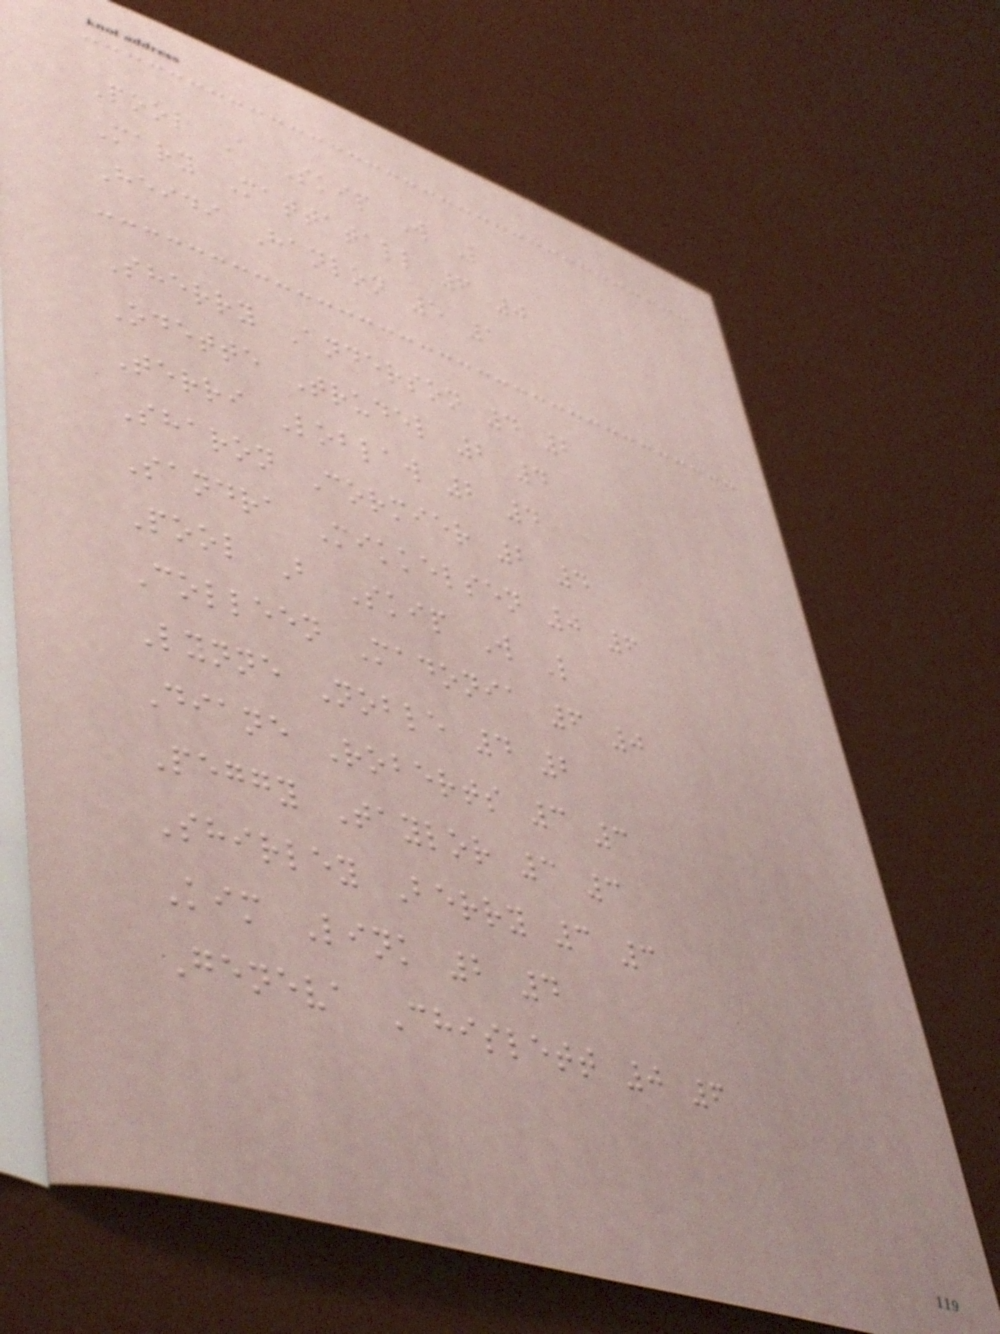Pool A Skip W L
Mary Mattatall 6 0
Heidi Hanlon 5 1
Sherry Anderson 4 2
Odette Trudel 2 4
Terri Loblaw 2 4
Sharon Cormier 2 4
Sandra Mikkelsen 0 6
Pool B Skip W L
Colleen Madonia 6 0
Lynne Noble 4 2
Diane Roberts 3 3
Peggy Taylor 3 3
Shirley Berry 3 3
Kim Link 2 4
Geneva Chislett 0 6
